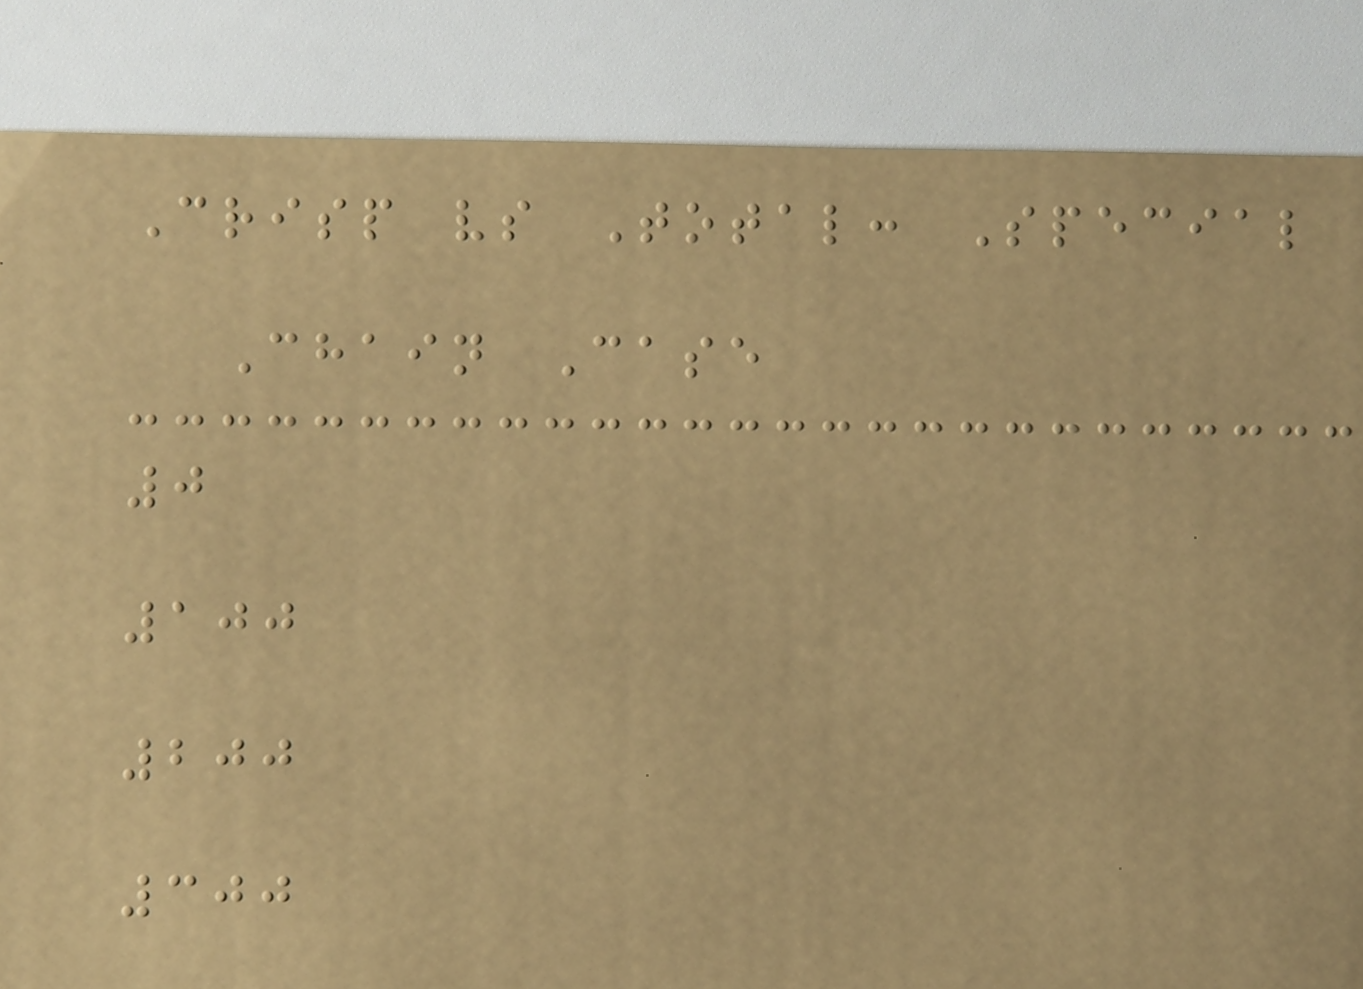Crisp vs Total: Special
Chain Case
0
100
200
300
